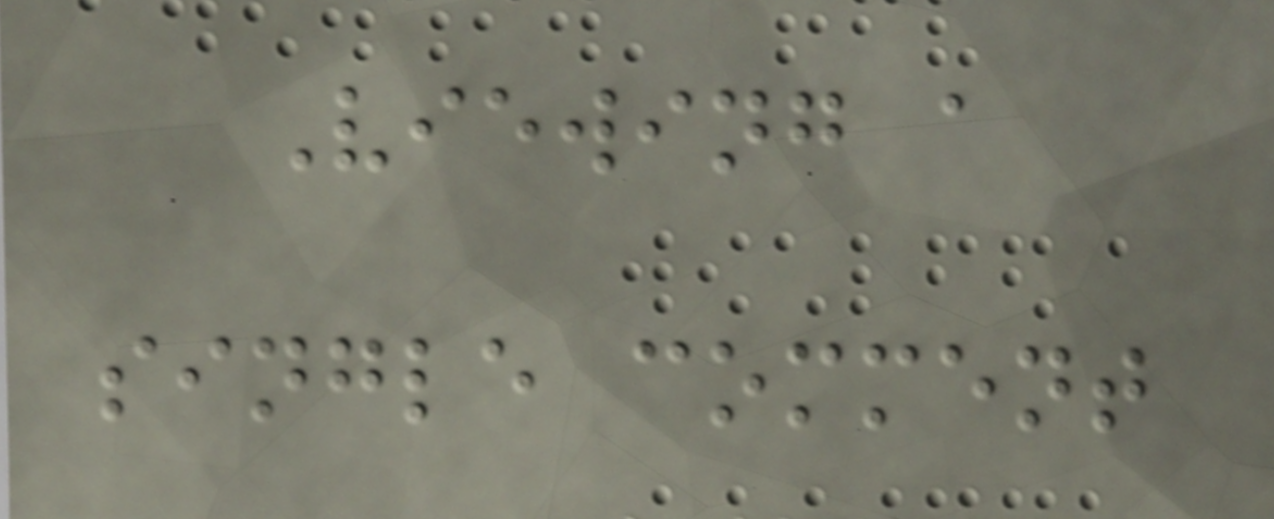Viewing a
single comment
